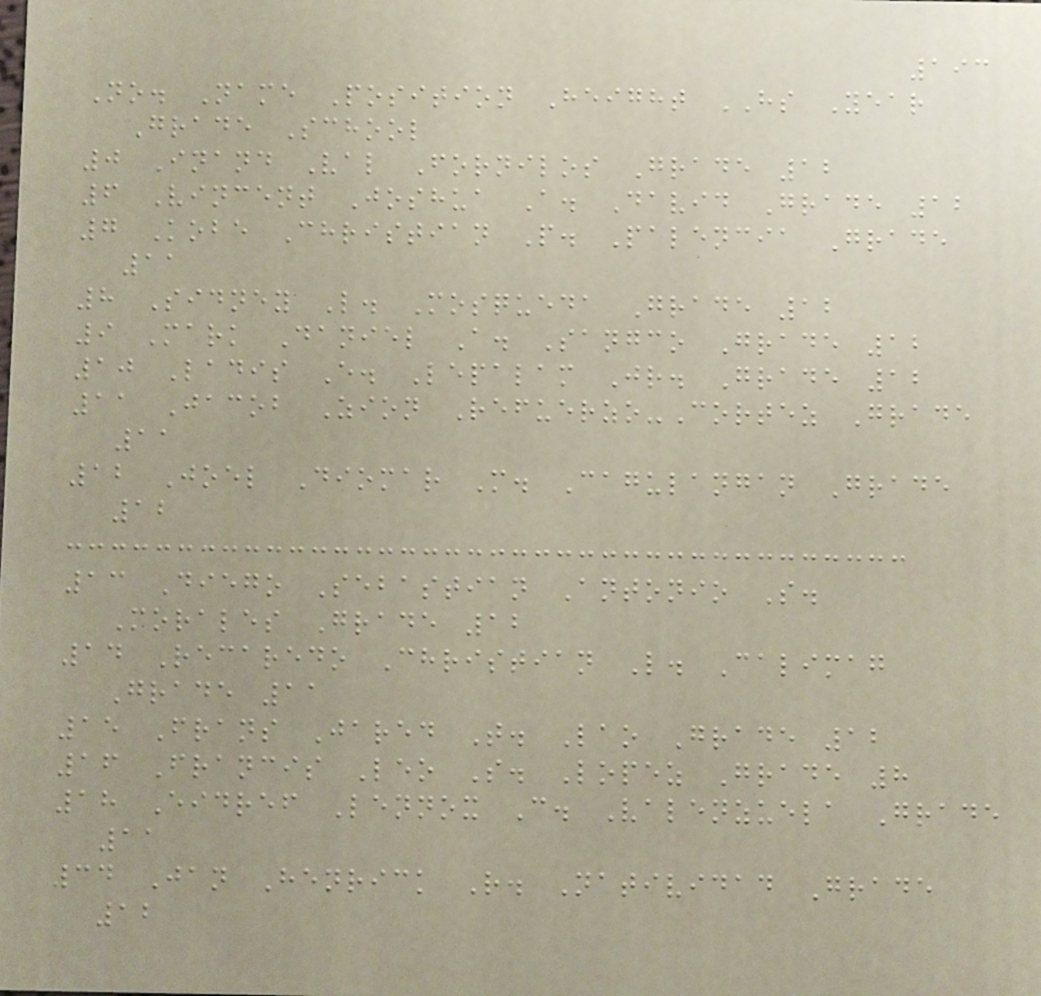193
No. Name Position Height HS Year
Grade School
0 Inand Val Fornilos Grade 12
6 Vincent Joshua A. David Grade 12
7 Kobe Christian P. Palencia Grade
11
8 Sidney L. Mosqueda Grade 12
9 Mark Daniel A. Sangco Grade 12
10 Ladis E. Lepalam Jr. Grade 12
11 Jacob Zion Refuerzo-Cortez Grade
11
12 Joel Diomar M. Cagulangan Grade
12
13 Diego Sebastian Antonio S.
Morales Grade 12
14 Recaredo Christian L. Calimag
Grade 11
15 Frans Jared T. Lao Grade 12
16 Francis Leo S. Lopez Grade 8
18 Eidref Lennox C. Valenzuela Grade
11
34 Jan Henrick R. Natividad Grade
12
